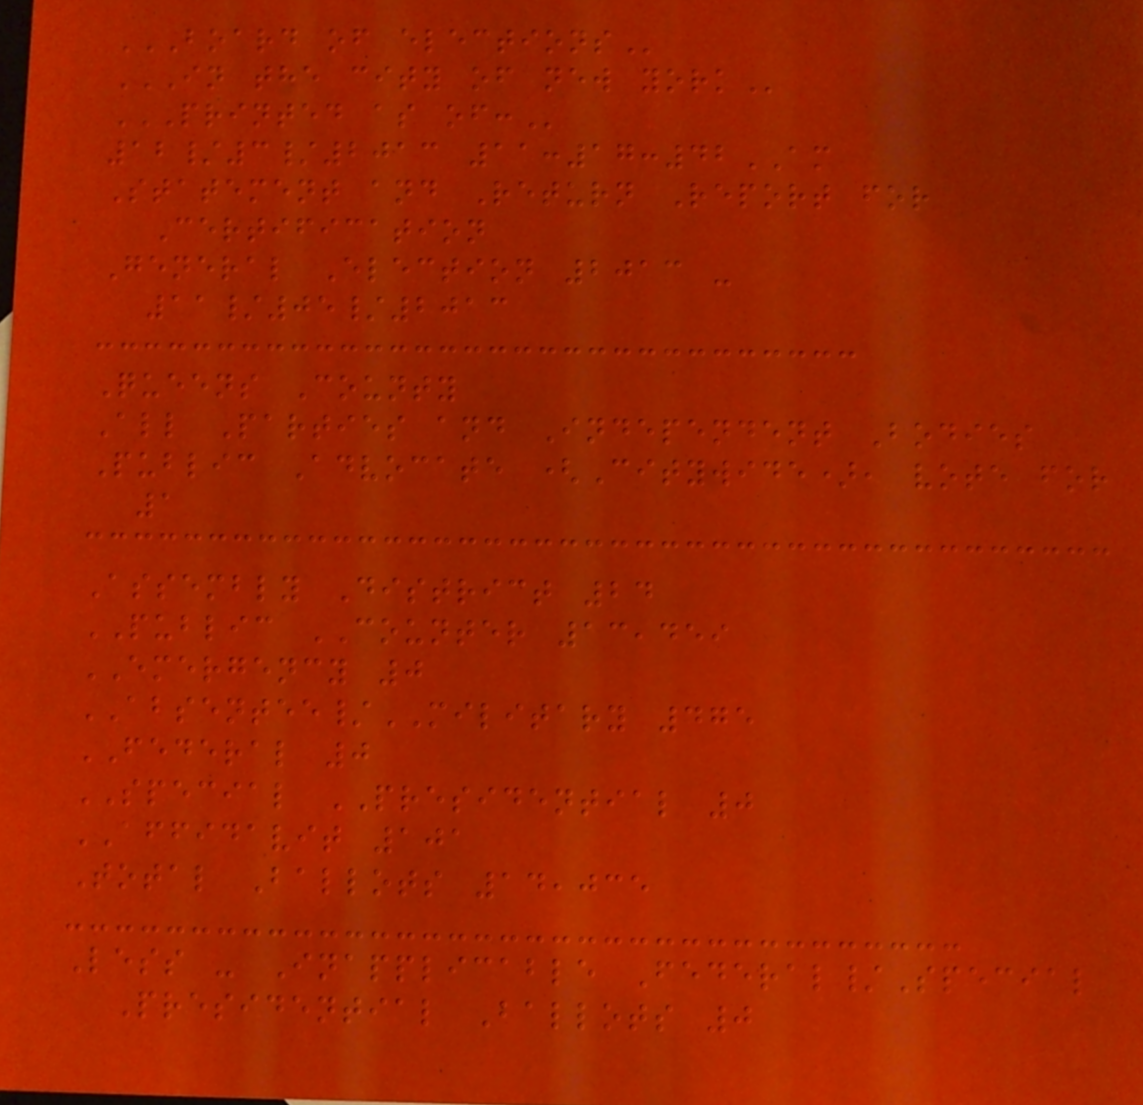BOARD OF ELECTIONS
IN THE CITY OF NEW YORK
PRINTED AS OF:
12/3/2013 11:17:42AM
Statement and Return Report for
Certification
General Election 2013 -
11/05/2013
Queens County
All Parties and Independent Bodies
Public Advocate (Citywide), vote for
1
Assembly District 24
PUBLIC COUNTER 13,459
EMERGENCY 0
ABSENTEE/MILITARY 475
FEDERAL 0
SPECIAL PRESIDENTIAL 0
AFFIDAVIT 101
Total Ballots 14,035
Less - Inapplicable Federal/Special
Presidential Ballots 0
